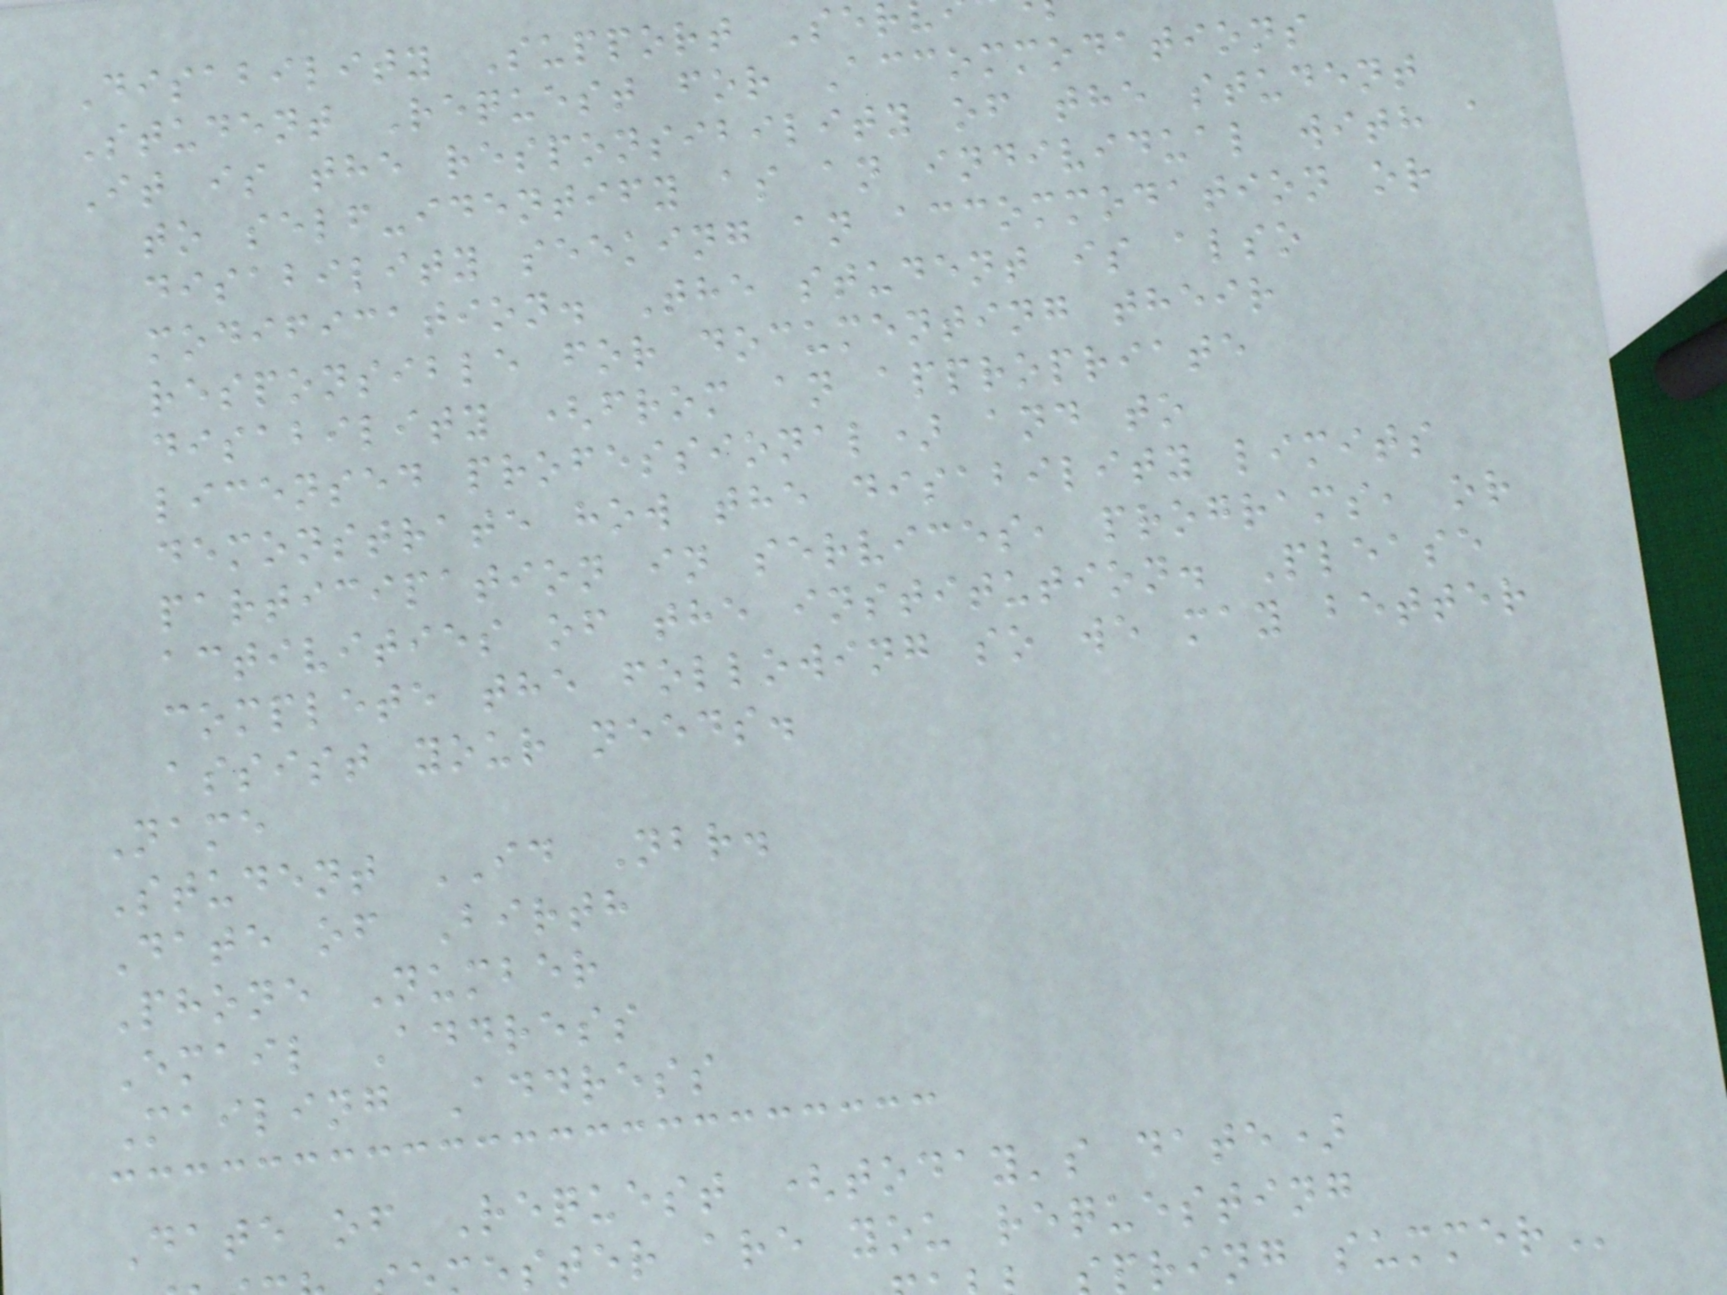Disability Support Ser
Student Request for Accommodations
It is the responsibility of the student
to self-identify as an individual with a
disability seeking an accommodation or
modification. The student is also
responsible for documenting their
disability (from an appropriate
licensed professional) and to
demonstrate how the disability limits
participation in services, programs, or
activities of the institution. Please
complete the following so we may better
assist your needs.
Name
Student ID Nbr.
Date of Birth
Phone Number
Email Address
Mailing Address
Date of Request (today's date)
ester are you requesting
